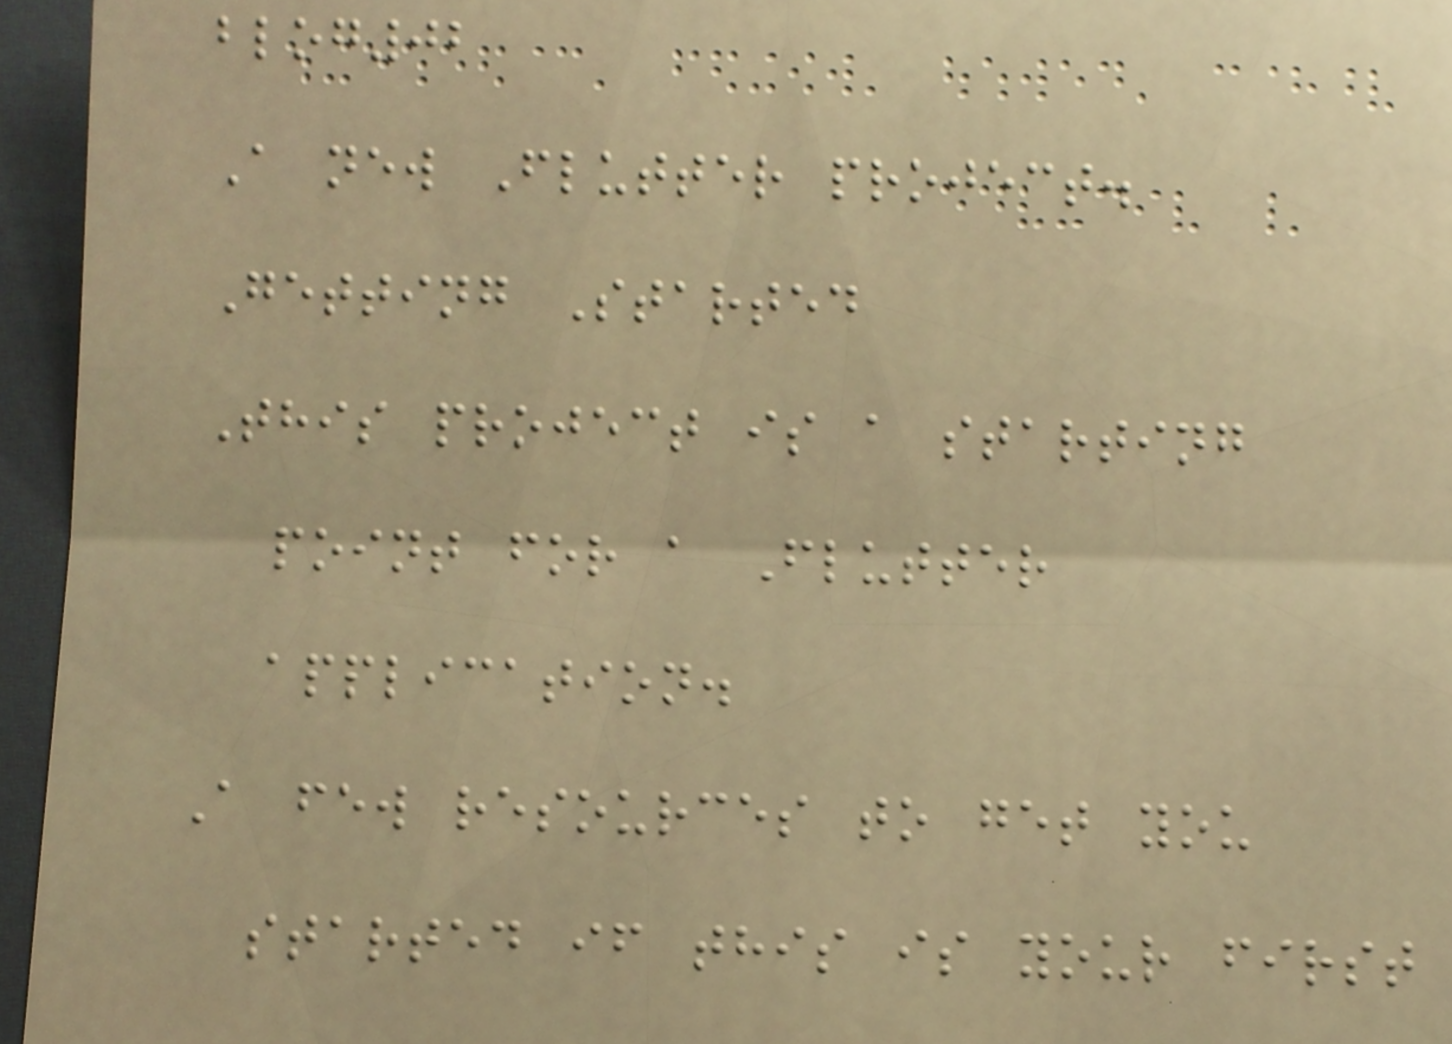blog02
A new Flutter project.
Getting Started
This project is a starting
point for a Flutter
application.
A few resources to get you
started if this is your first
